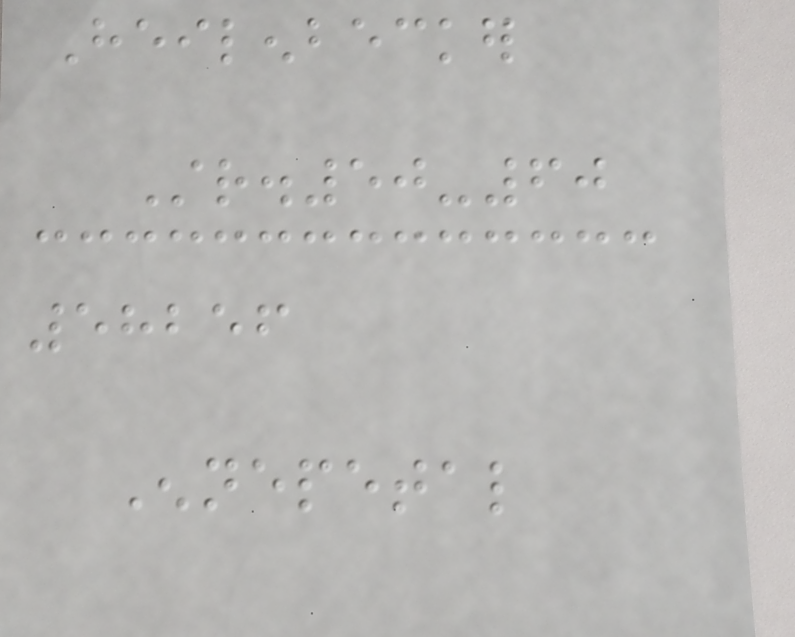Heilenbecker
Str.50-60
58256
Ennepetal
